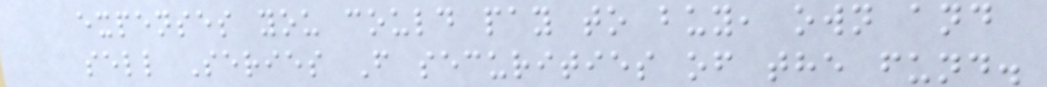expenses you could pay to buy, own and
sell Series F securities of the fund.
